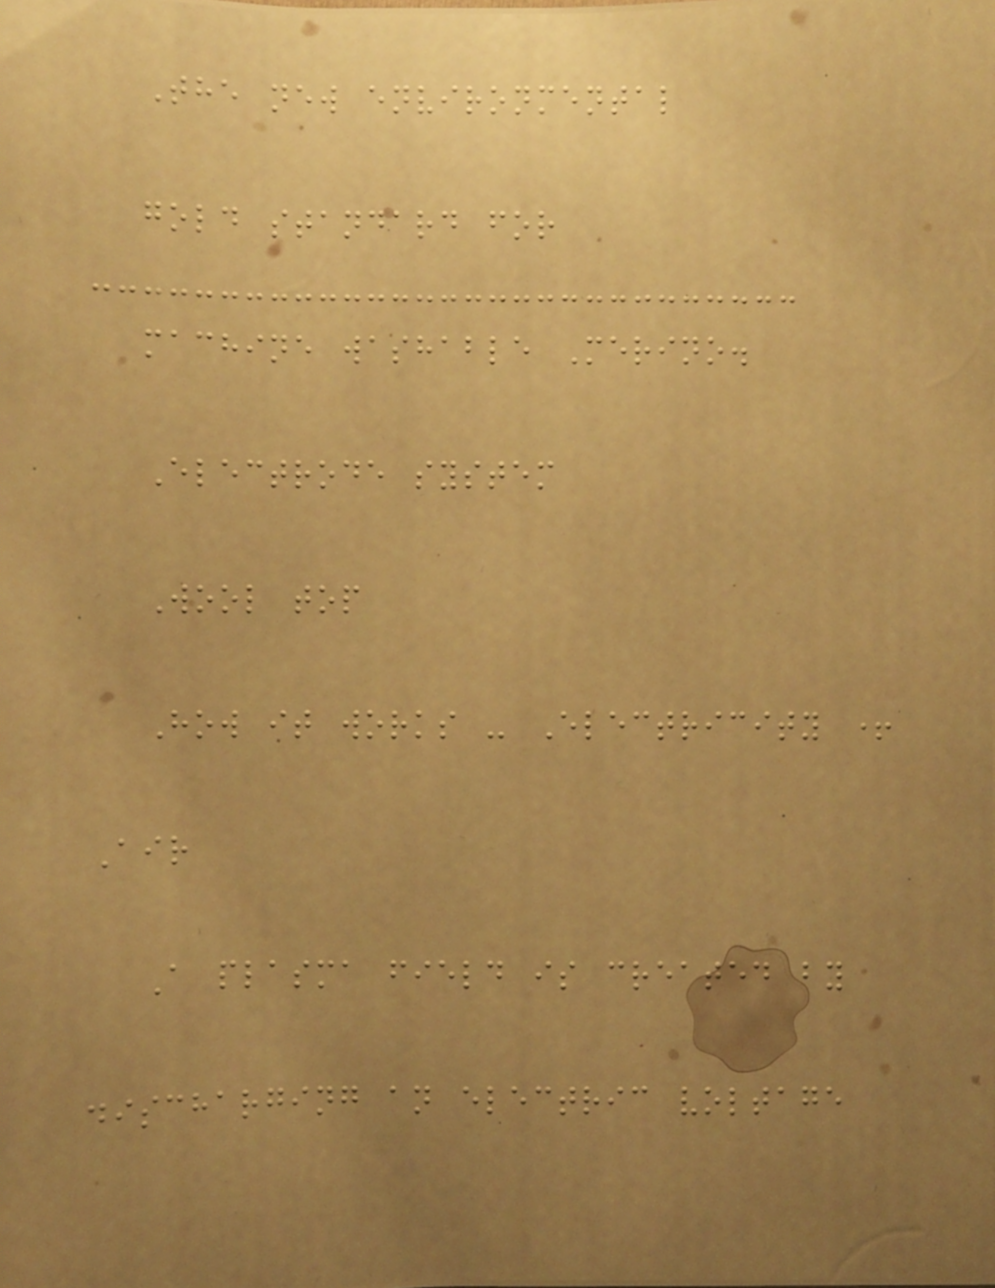The new environmental
gold standard for
machine washable Merino.
Electrode system
Wool top
How it works - Electricity +
Air
A plasma field is created by
discharging an electric voltage
